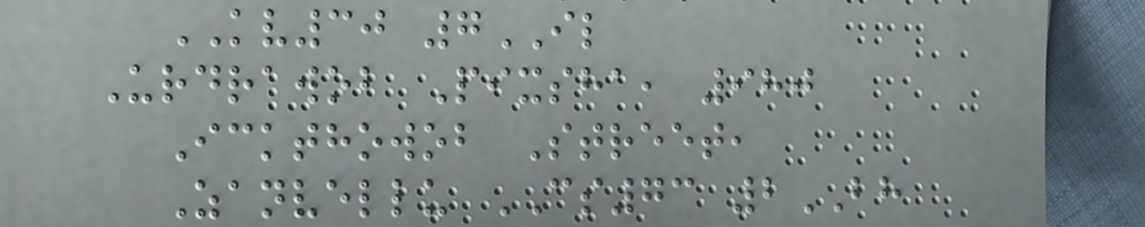KV30 7IL
Urdrawob Pixsha, 980
Ickthowob Street,
Zanvellu CS73 2BH
